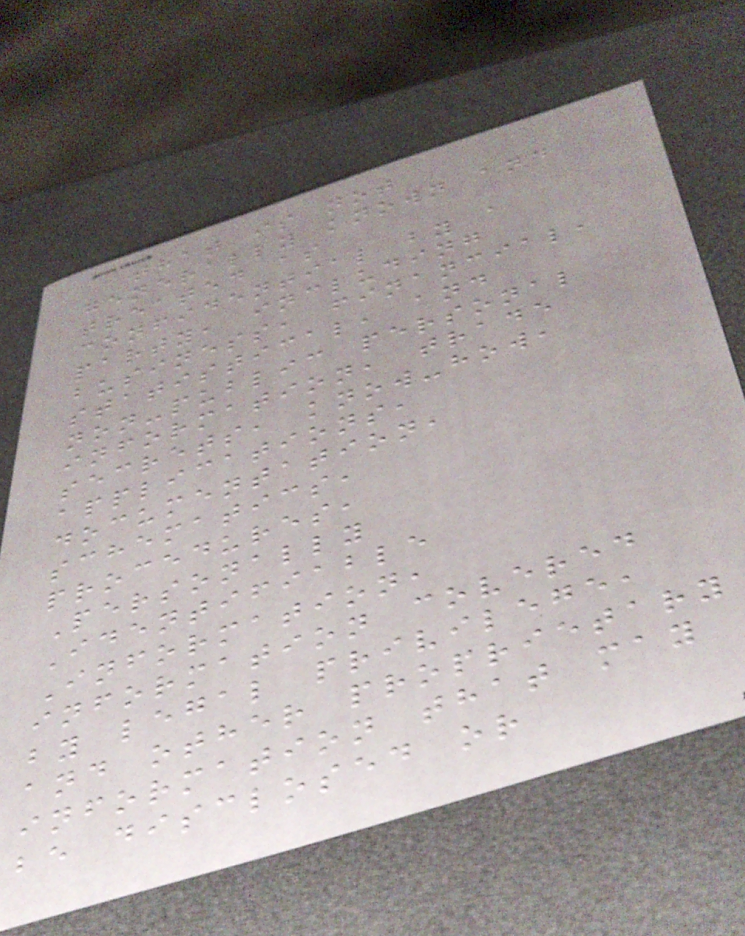that is not
generally known and
treated as
confidential by a
party, including
business, financial,
statistical, and
non-public personal
information, trade
secrets, know-how,
applications,
documentation,
schematics,
procedures,
Personally
Identifiable
Information,
information covered
by legal privilege,
and other proprietary
information that may
be disclosed or
